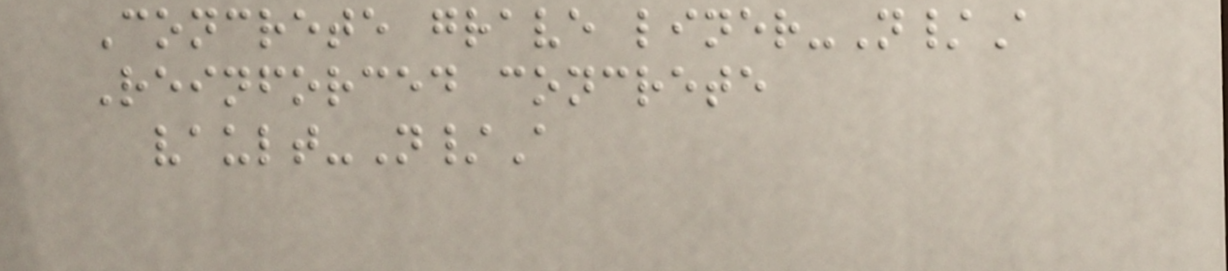Concrete grave liner-N/A
Reinforced concrete
vault-N/A
